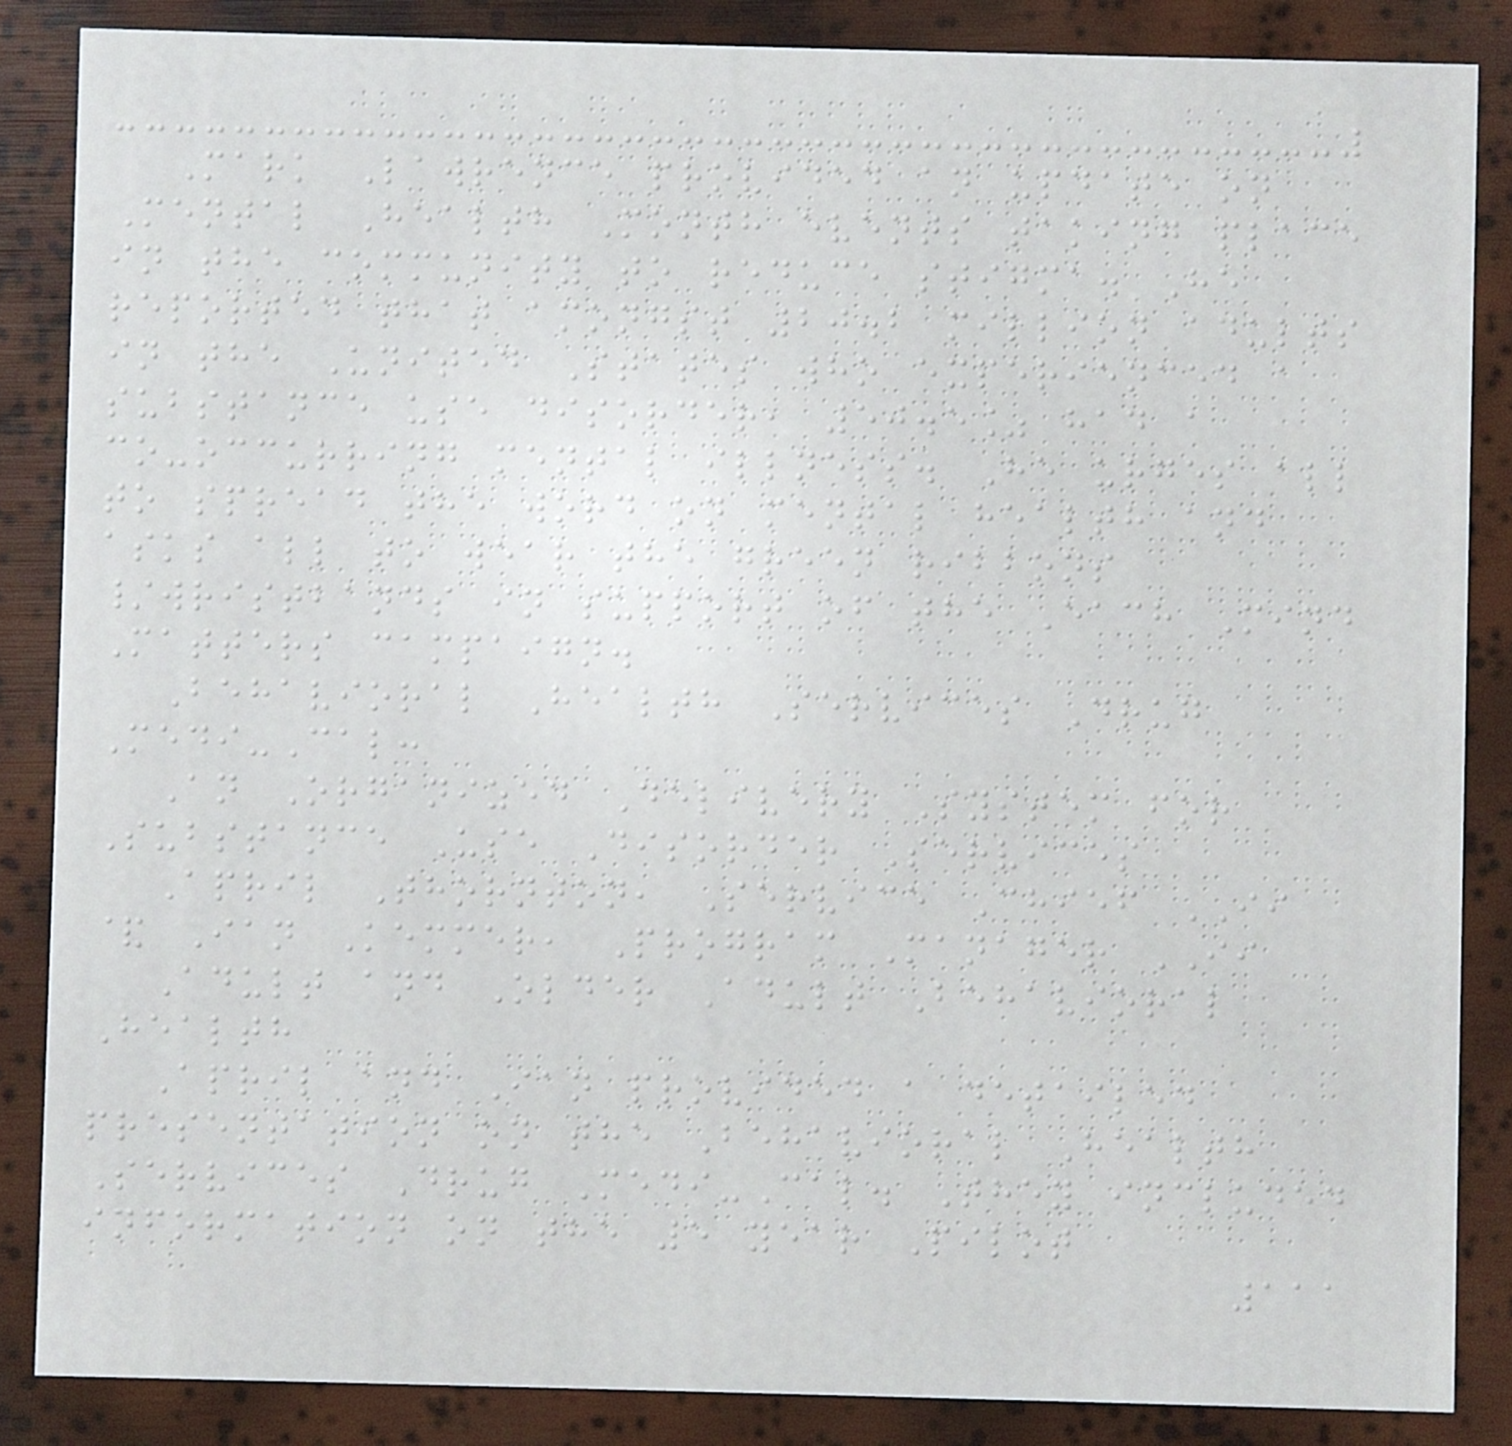Mark Lawrence provided an update on
Mental Health Month events taking place
in the community to reduce stigma. He
reported that amongst 20.2 million adults
in the United States who experienced a
substance use disorder, 50.5% had a
co-occurring mental illness. He urges all
to spread the word on mental health and
asks all to wear the green ribbons
/wristbands in support of the Each Mind
Matters campaign.
Behavioral Health Services Drug
Medi-Cal:
An Organized Delivery System for
Substance Use Disorder Services
April Thornton, Service Chief II
& Ian Kemmer, Program Manager II
Adult and Older Adult Behavioral
Health
April and Ian provided a detailed
presentation on the Behavioral Health
Services Drug Medi-Cal. They included
information on the 5 year Pilot
111
